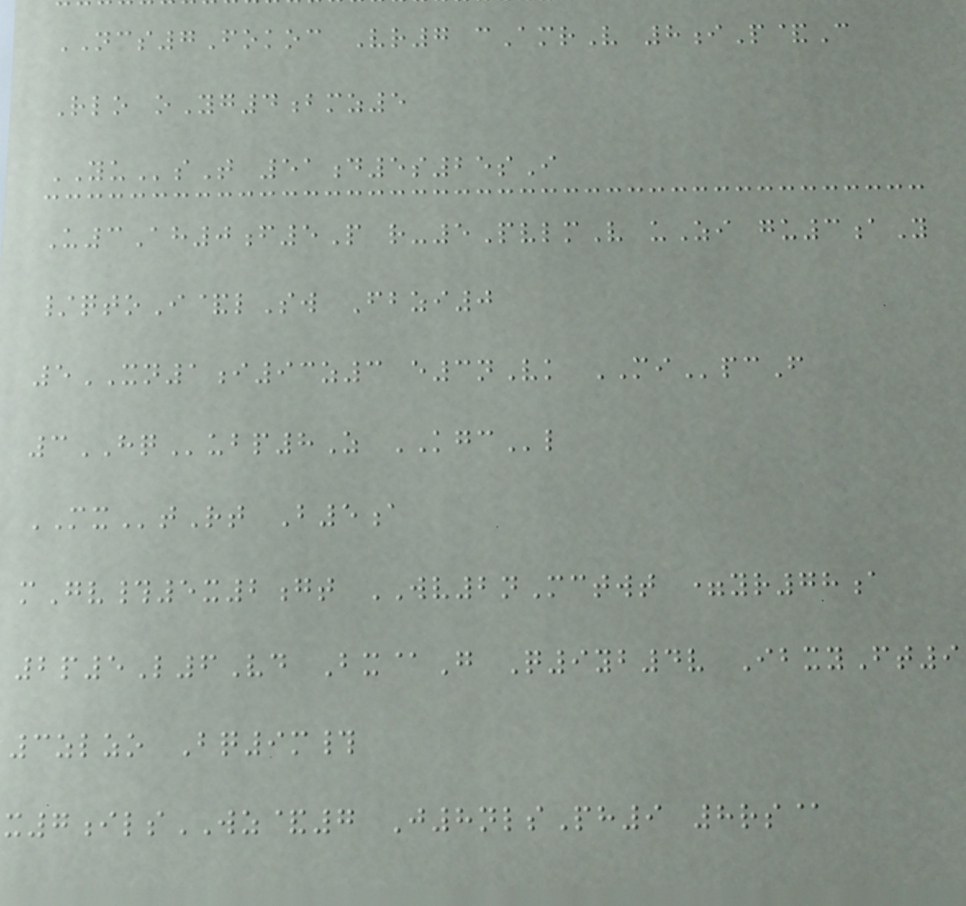NCS7Fokoc Vr7 cAmrV 8iP&C
Rlo oYg4bmz5
YUsT 51d5s25sI
U3Ah0f5P r-5PvlmV uZi gu3aY
/qtoI&lSw Fbzi0
5XN1i93z3 e3nVk MIpcF
3HQubp8Z KGCl
MXtRt B5a
mGv#5x2gt WV2nMctwt =yr78a
2p5L6Vd Bx@G Q9yb4v IbxyFt9
3zlzo Bq9m#
x7ilsWZ&7 J8nlsPh9 8rs@
